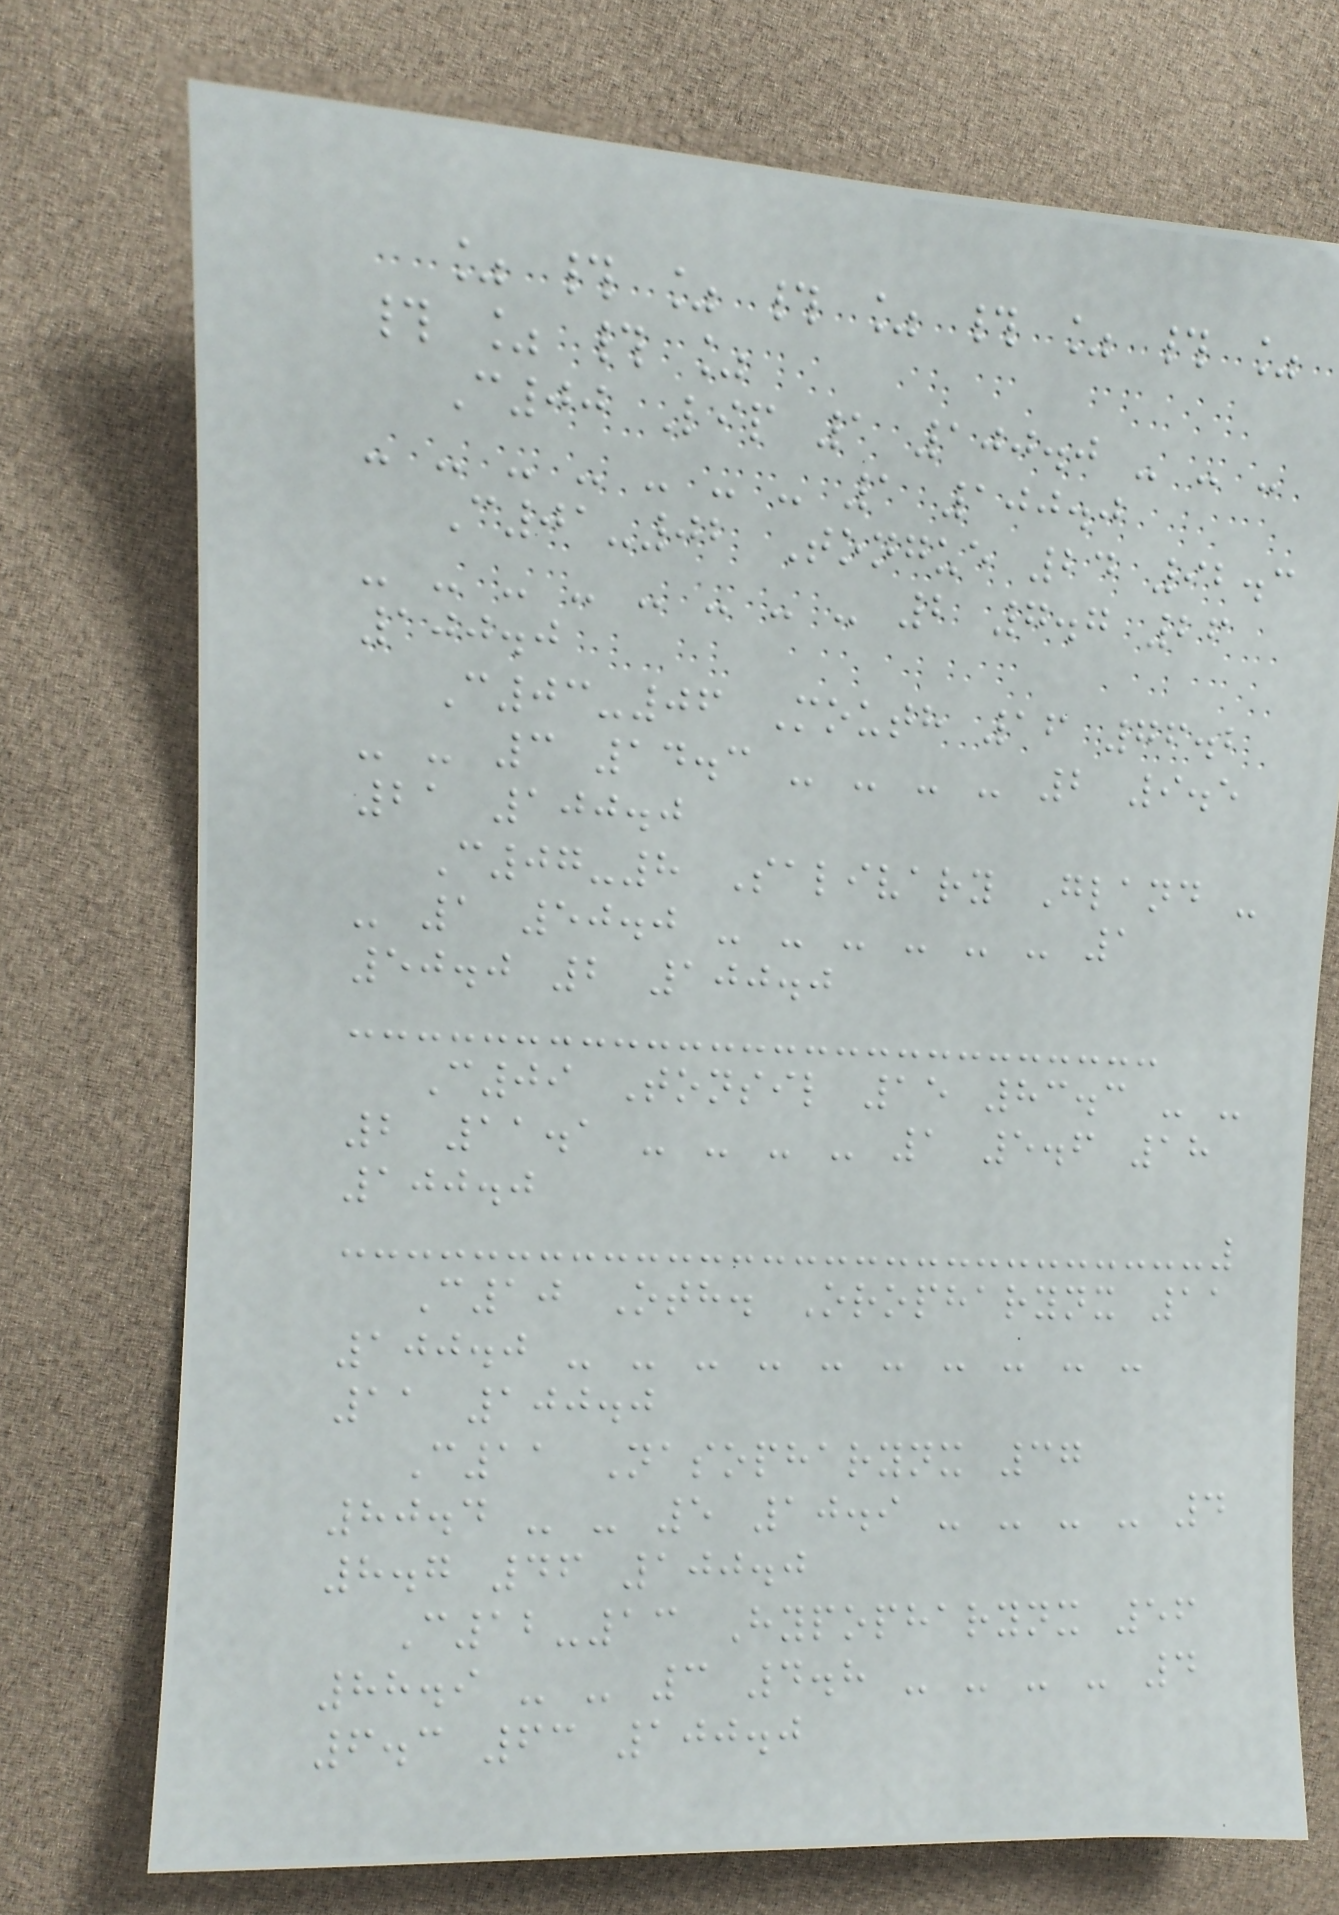% # % # % # % # %
# % # %
C00 Lip 1 100.0 - - -
- - - - - - - 1 100.0
C01-02 Tongue 24 92.3
- - - - - - - - 2 7.7 26
100.0
C03-06 Mouth 16 76.2
- - 3 14.3 - - - - 2 9.5
21 100.0
C07-8 Salivary Gland -
- 1 50.0 - - - - - - 1
50.0 2 100.0
C09 Tonsil 15 83.3 - -
2 11.1 - - - - 1 5.6 18
100.0
C10 Oth. Oropharynx 11
100.0 - - - - - - - - - -
11 100.0
C11 Nasopharynx 37
80.4 - - 5 10.9 - - - - 4
8.7 46 100.0
C12-13 Hypopharynx 56
88.9 - - 3 4.8 - - - - 4
6.3 63 100.0
